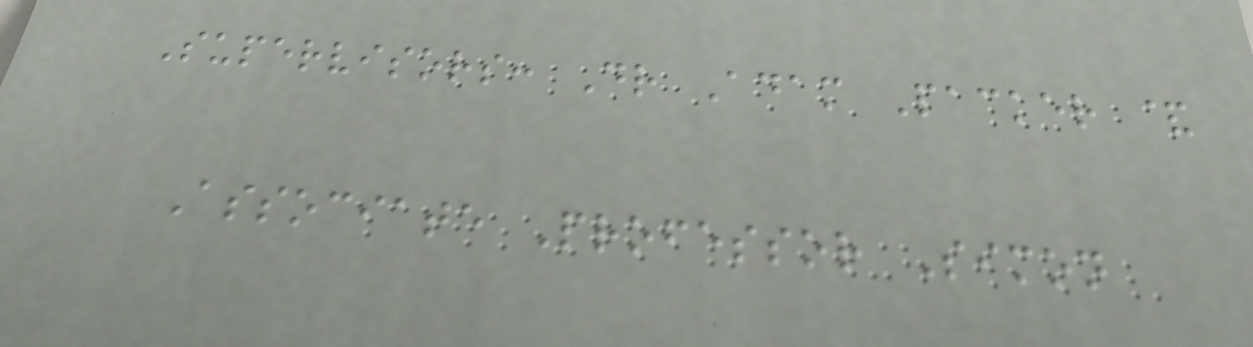Supervisors: Dr Adam Packer &
Associate Professor Simon
